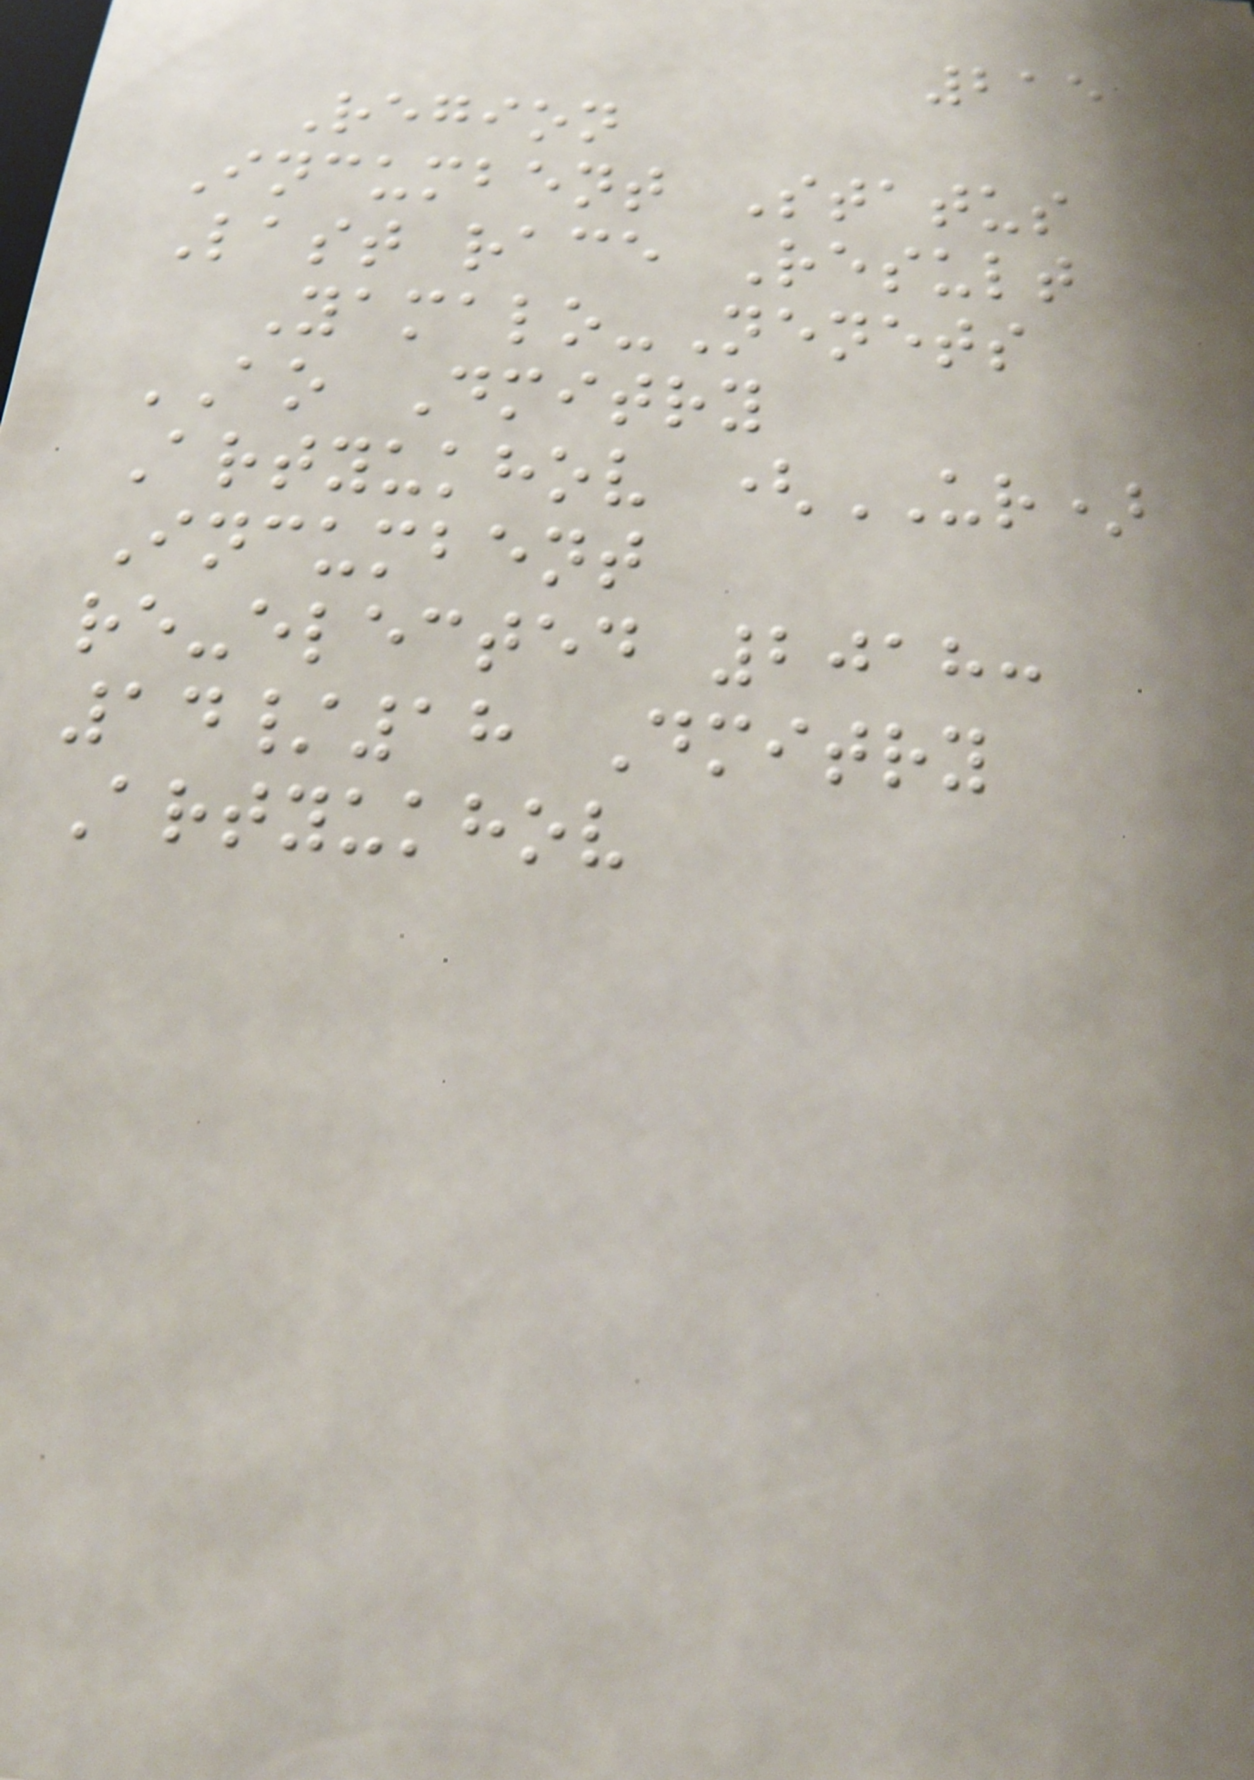215
Region
Incumbent Status
Last race Result
Yamalo-Nenets
AO Dmitry
Artyukhov (UR)
Incumbent
re-elected 2018:
14/18 Dmitry
Artyukhov
